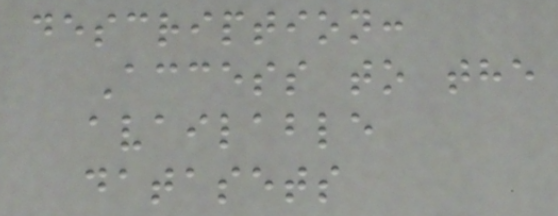description:
Access to the
available
datasets
